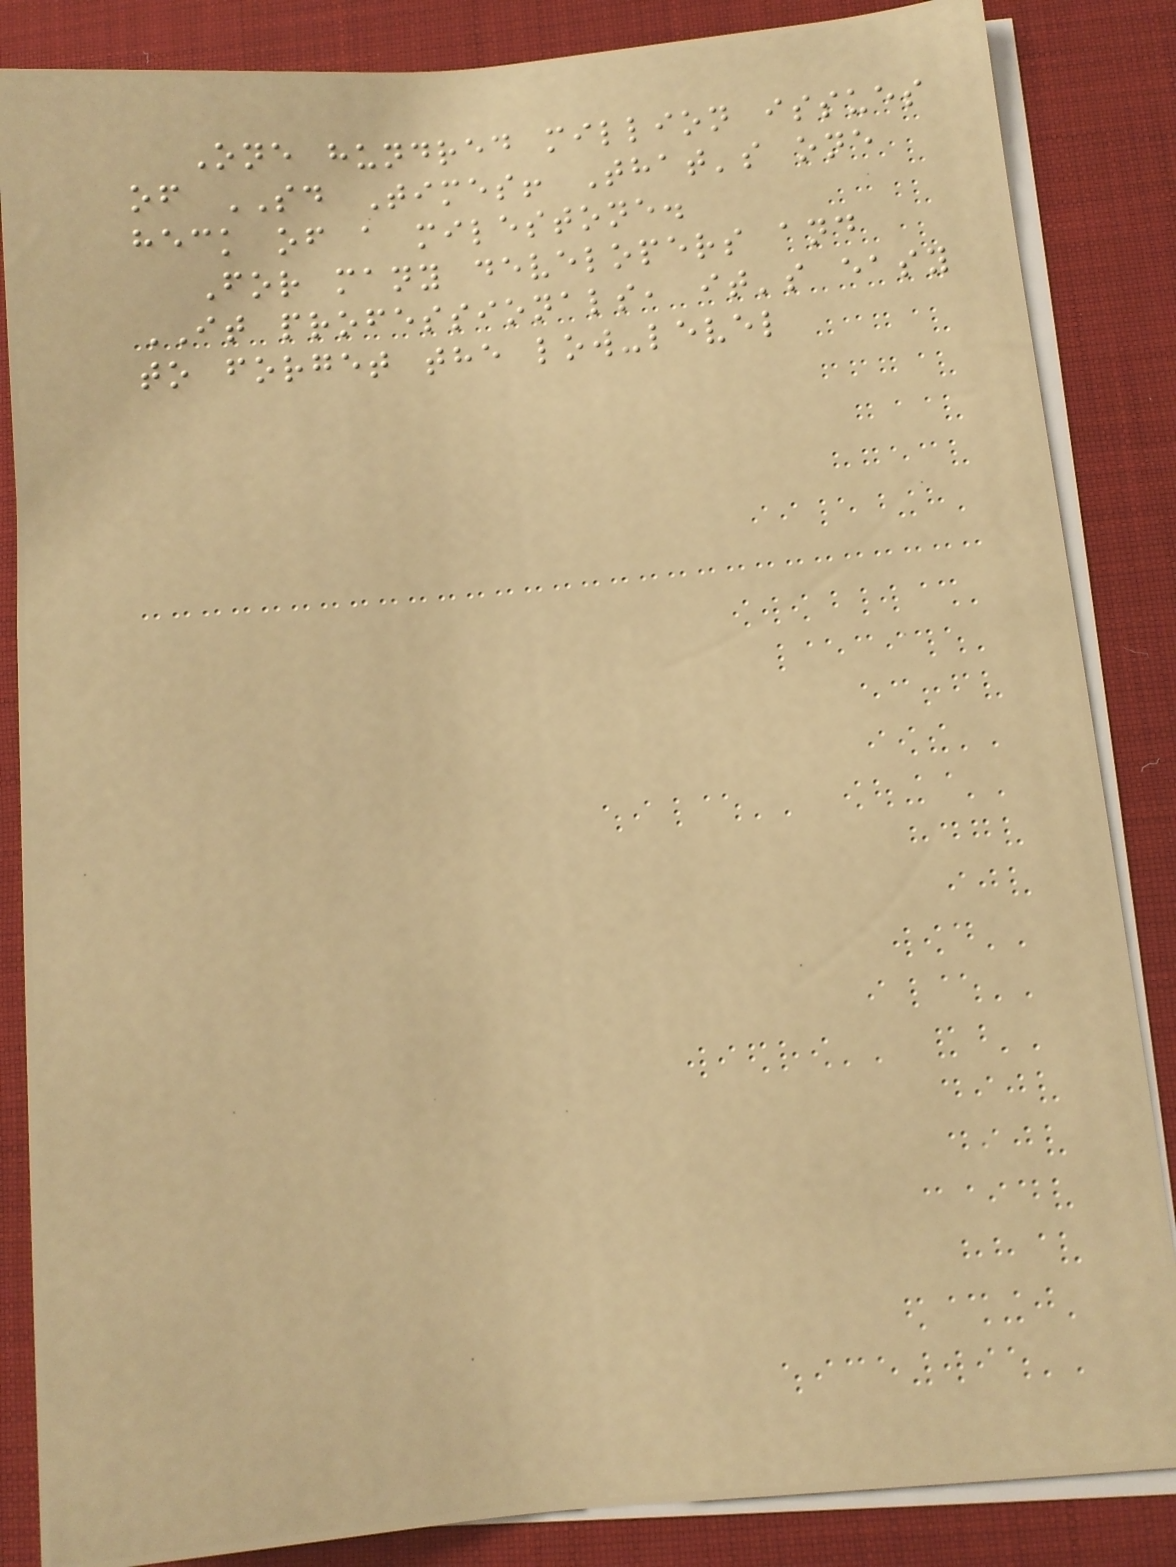One hundred million issues
of SD Times! That's one
heck of a milestone.
For many developers and
IT professionals, it's easy
to forget the low-level
